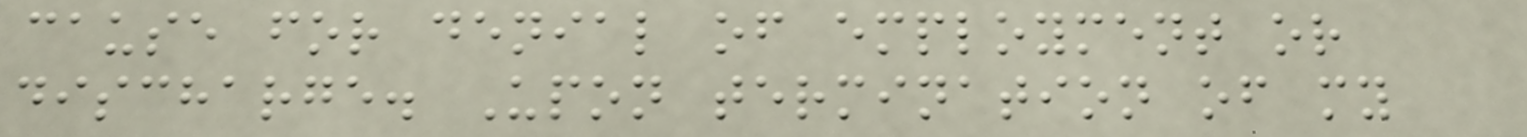cause for denial of employment or
discharge. Upon termination of my
